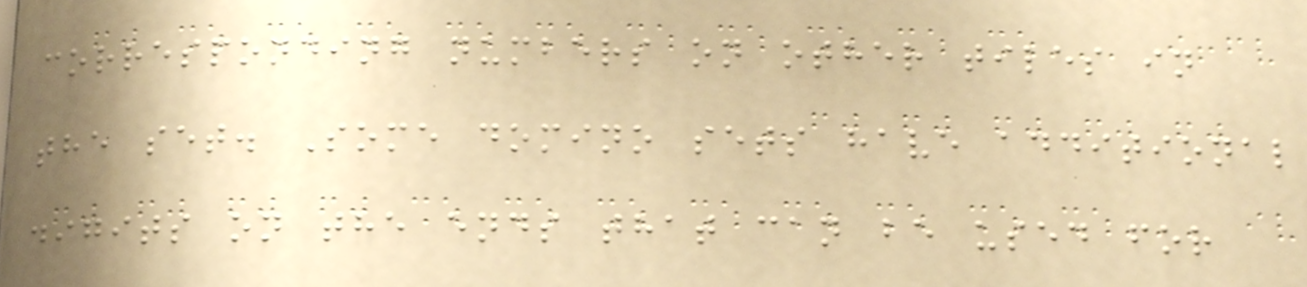corresponding numbers on other tiles in
the set. Some domino sets have additional
digits on the ends that can be used for
